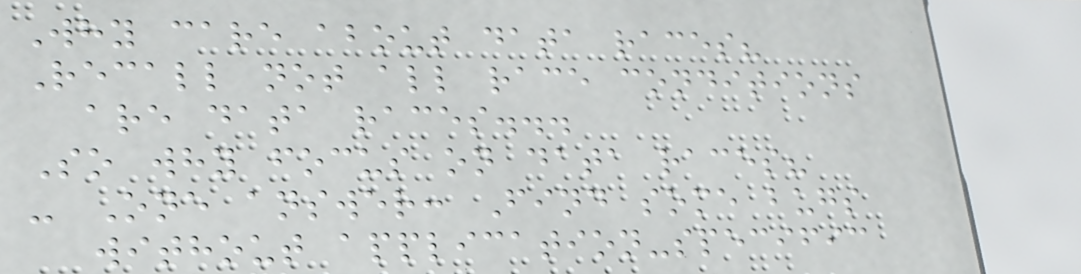Why care about data races?
Recall not all race conditions
are data races...
So why focus on data races?
- One answer: Find some bugs
without application-specific
